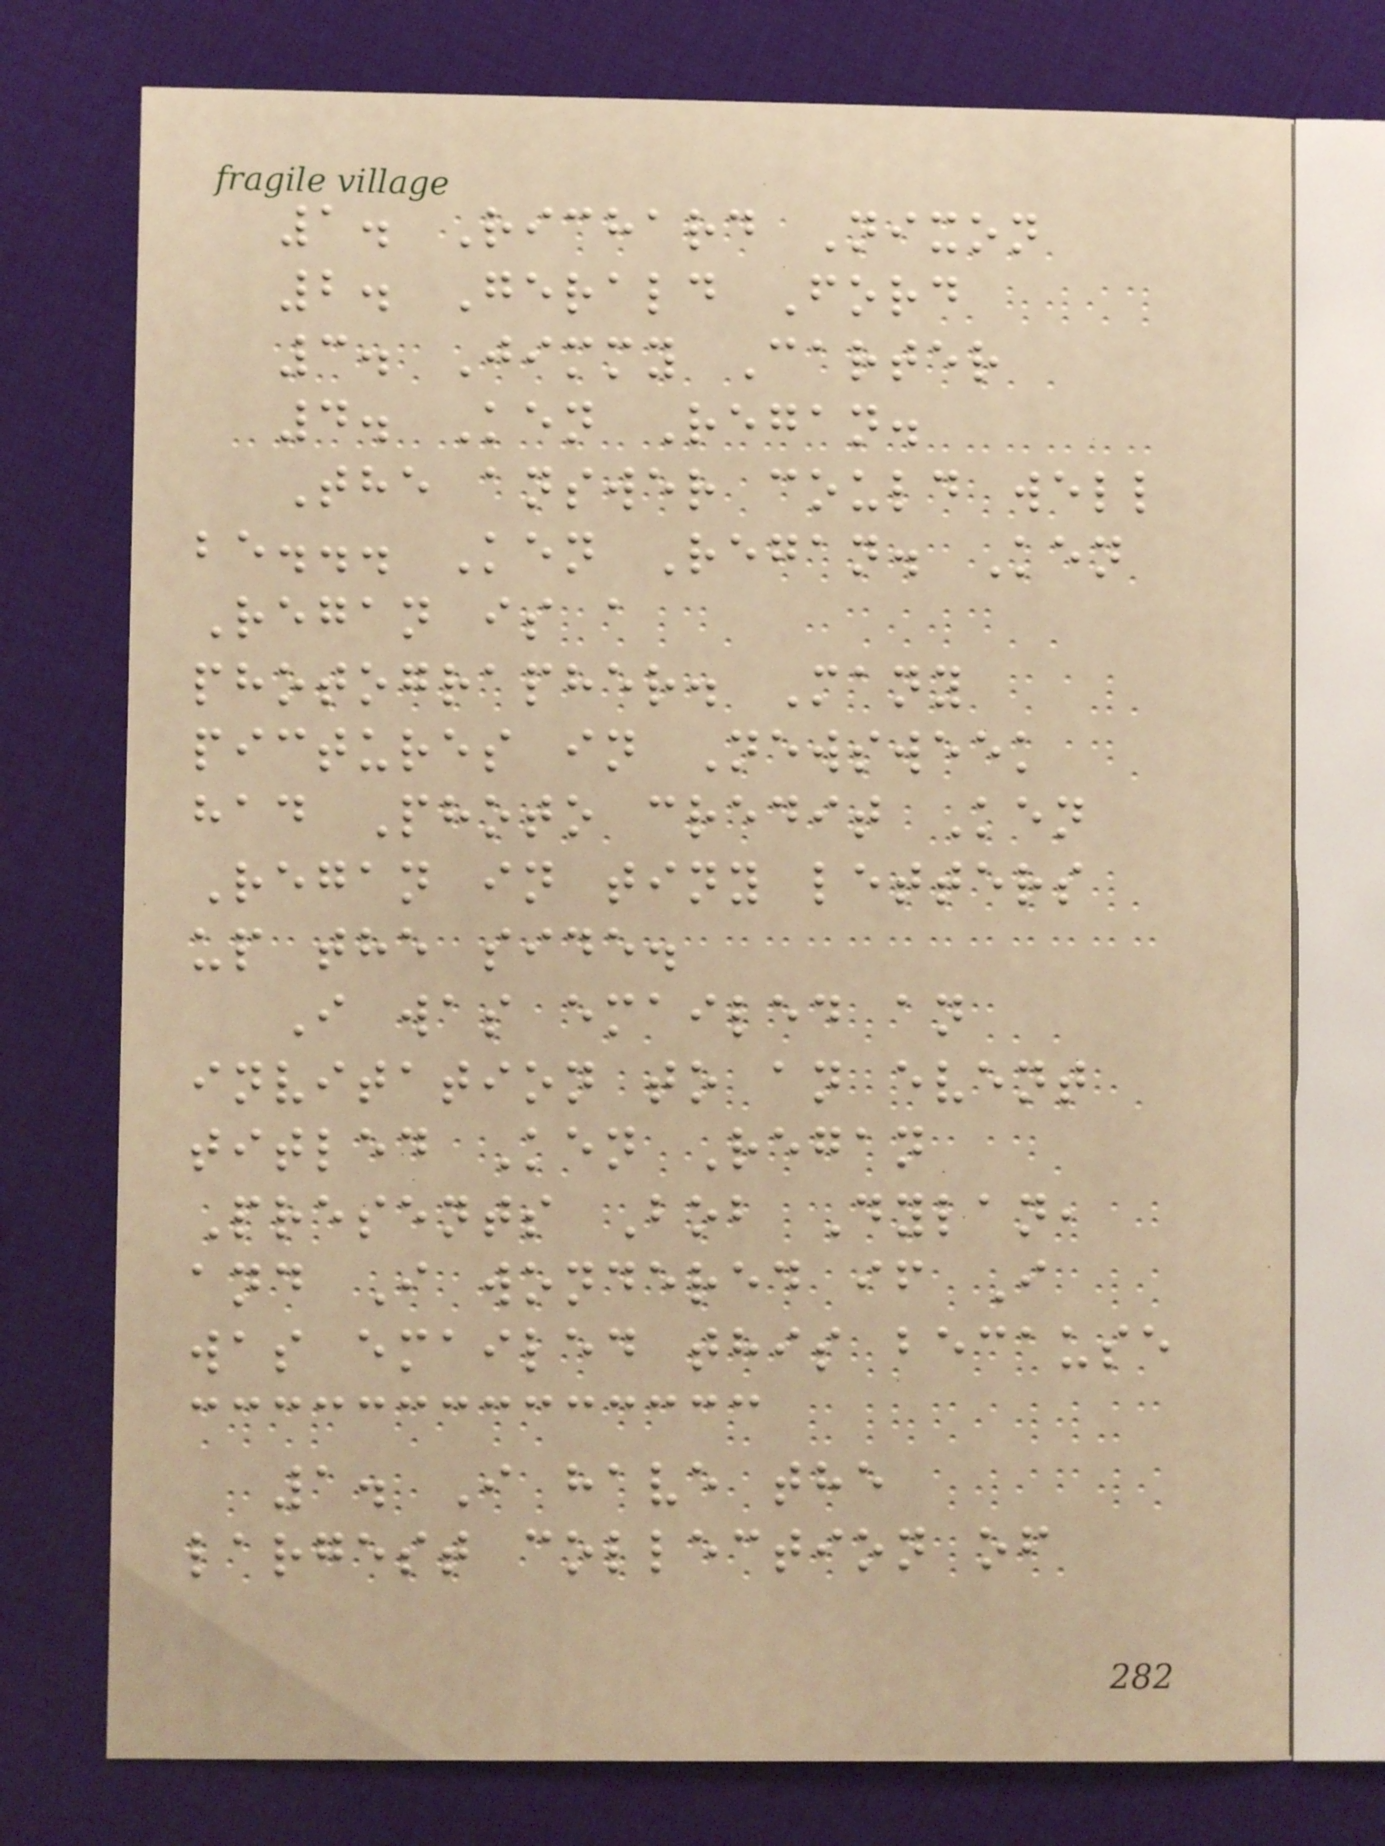1. Richard Nixon
2. Gerald Ford
3. Jimmy Carter
4. Ken Regan.
The answer could well
be... Ken Regan. Ken
Regan is a
photographer. Many
pictures in Newsweek
had Photo credit Ken
Regan in tiny letters
up the side.
I was emailed an
invitation to an event
titled Ken Regan
Presents Bob Dylan,
and I wondered if I
was emailed this because
1. I have the
largest collection of
